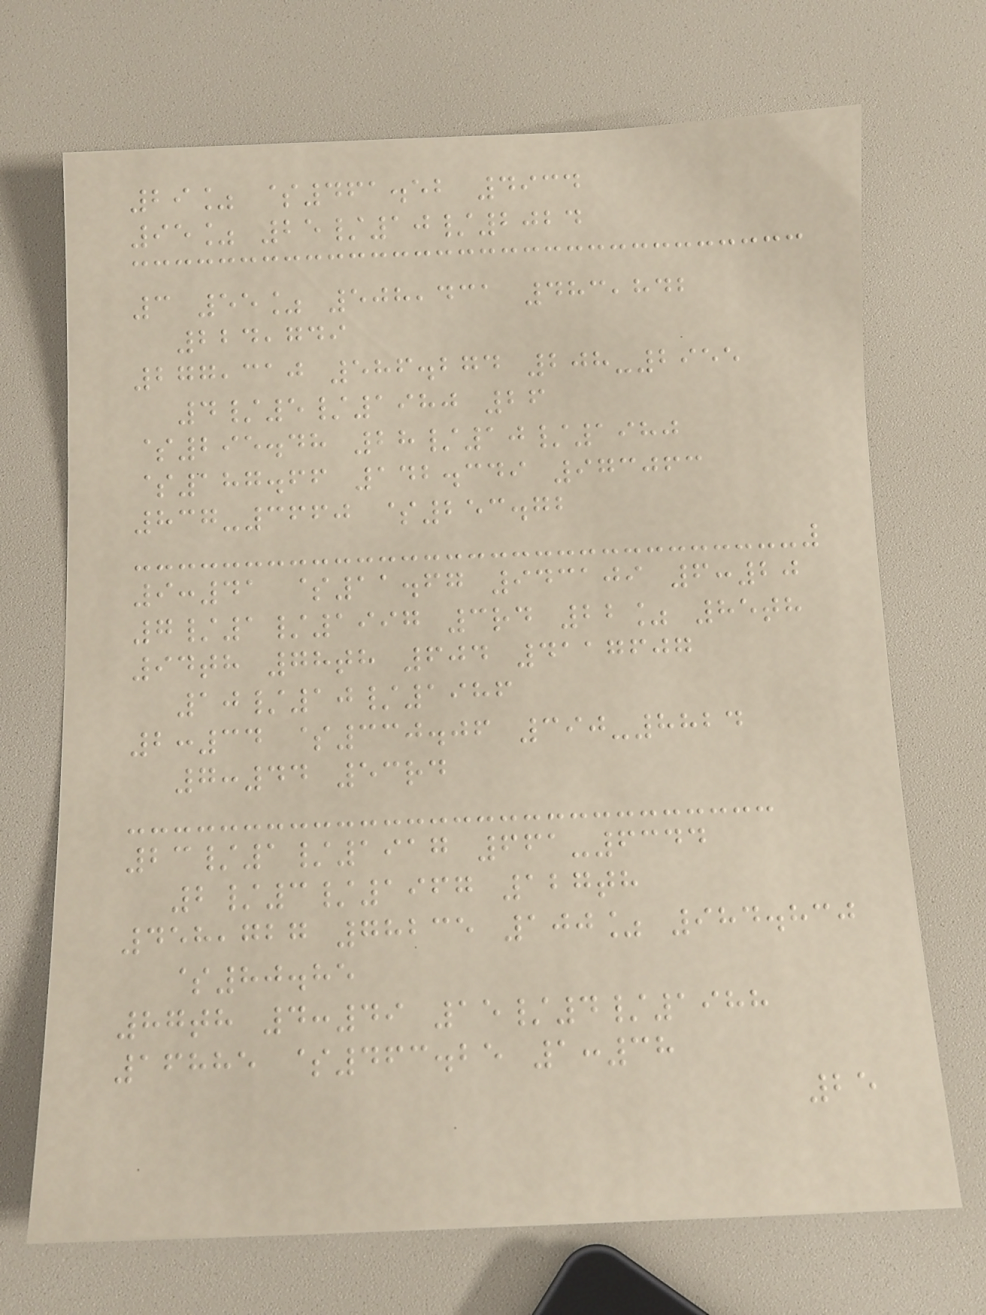29% $461.52 4934
95% 25/10/2024
3 55% 508,431 483,842
224,749
277,310 586.274 208-2955
4/5/1980 26
$295.48 28/10/1980
$187.66 142.349 973063
837-3660 $253.72
9:41 $11.67 943109 6:20
7/1/1997 3rd 22% 85th
94th 78th 604 4117607
10/10/1986
2:34 $330.06 390-8824
7:44 53rd
23/1/1917 661-6344
2/3/1967 127th
458,727 78235 100% 984.830
$80.85
87th 4:49 15/4/1988
16885 $463.25 1:38
25
